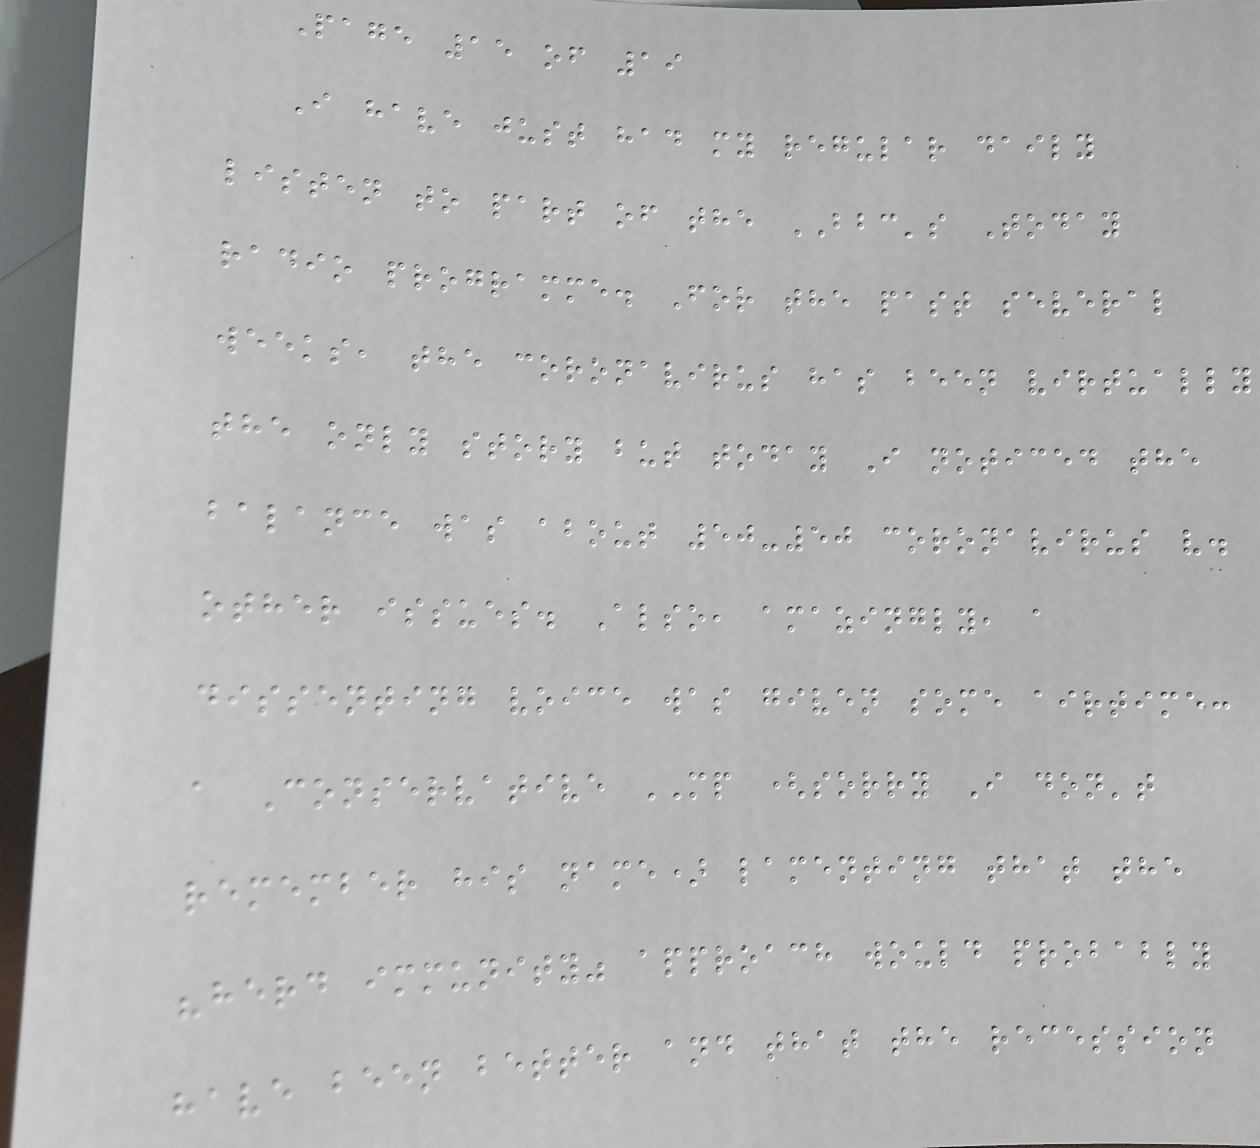Page 15 of 19
I have just had my regular daily
listen to part of the BBC's Today
radio programme. For the past several
weeks, the coronavirus has been virtually
the only story but today I noticed the
balance was about 50-50 coronavirus v.
other issues. Also, amazingly, a
dissenting voice was given some airtime:
a Conservative MP (sorry I don't
remember his name) lamenting that the
"herd immunity" approach would probably
have been better and that the recession
